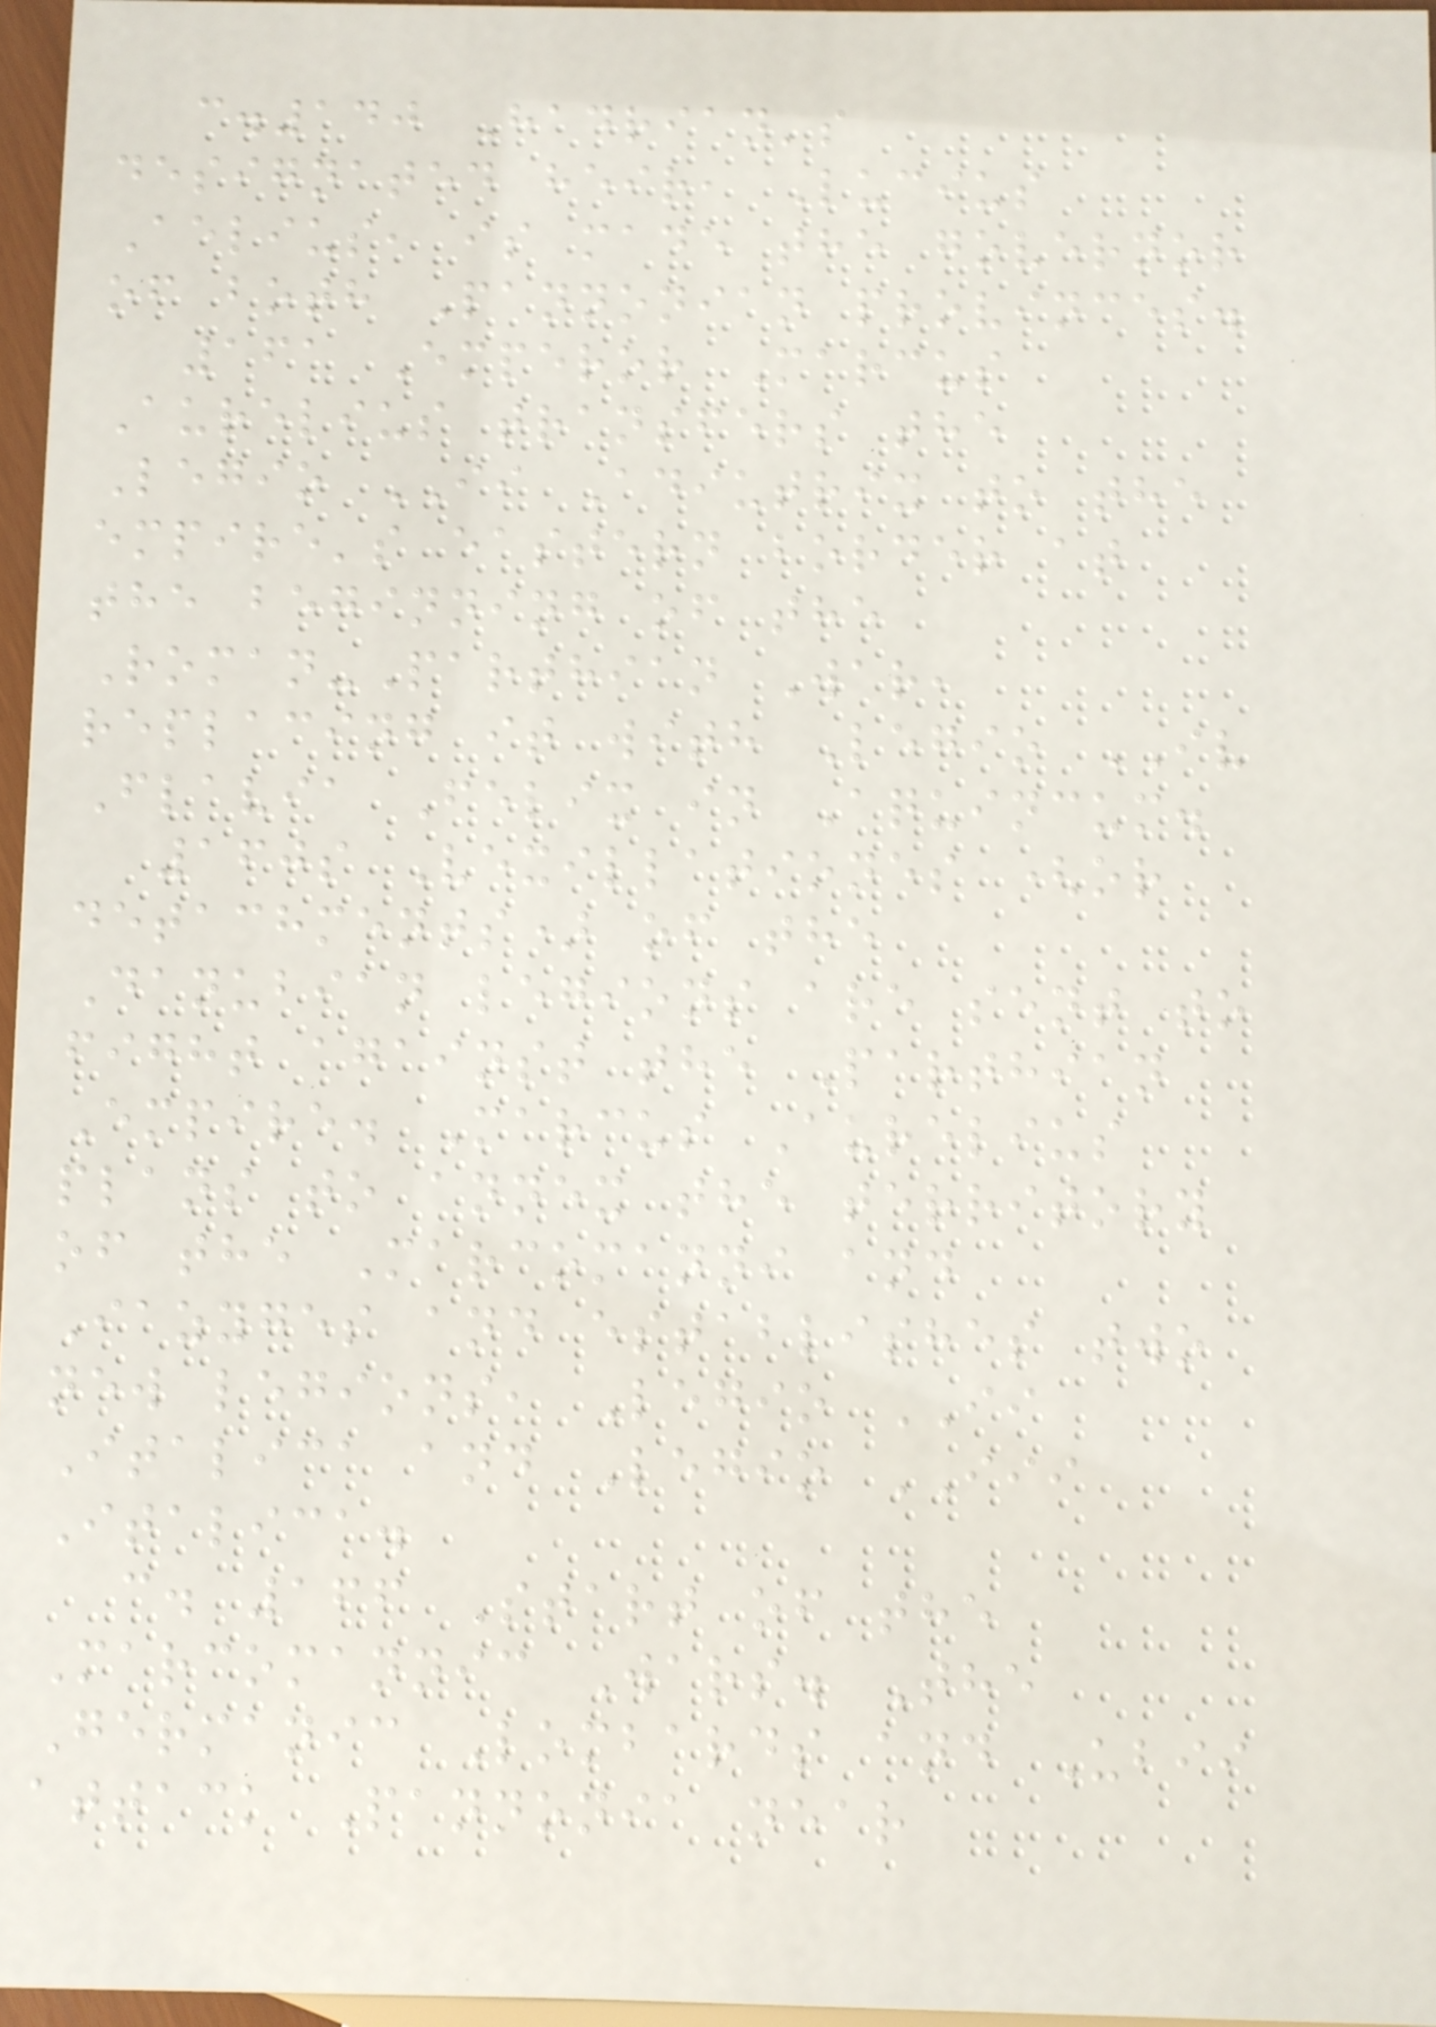c.140 Hadrian's
designated heir, Lucius
Aelius, is made the governor
of both Pannonian provinces.
161 Emperor Marcus
Aurelius transfers the
Legio II Adiutrix to the
empire's eastern border at
the beginning of the
Roman-Parthian War,
replacing it with Legio IV
Flavia Felix in Aquincum.
160s Vexillationes (or
detachments) of the
Danubian legions are sent to
fight against the Parthian
Empire. Marcus Aurelius
plans to annex the territory
of the Marcomanni and
Iazyges and establishes two
new legions, Legio II
Italica and Legio III
Italica.
c. 166 Start of the
Marcomannic Wars. The
Germanic Lombards and Ubii
attack Pannonia near
